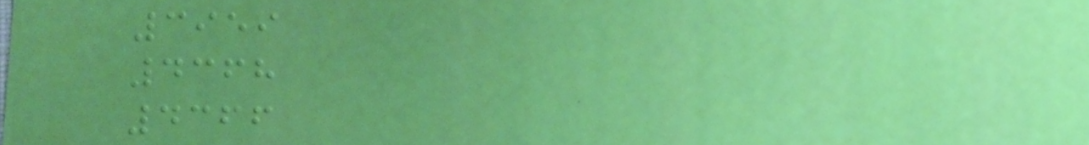3959
4368
4366
